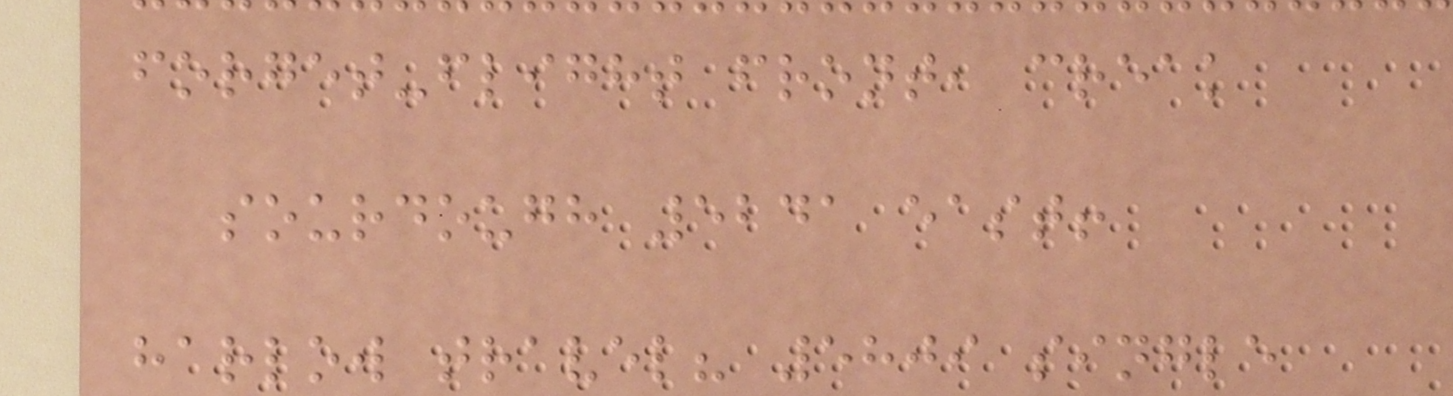forget-flight front, creak
sourdough 5241 east!
harlow travel? 5809 single
